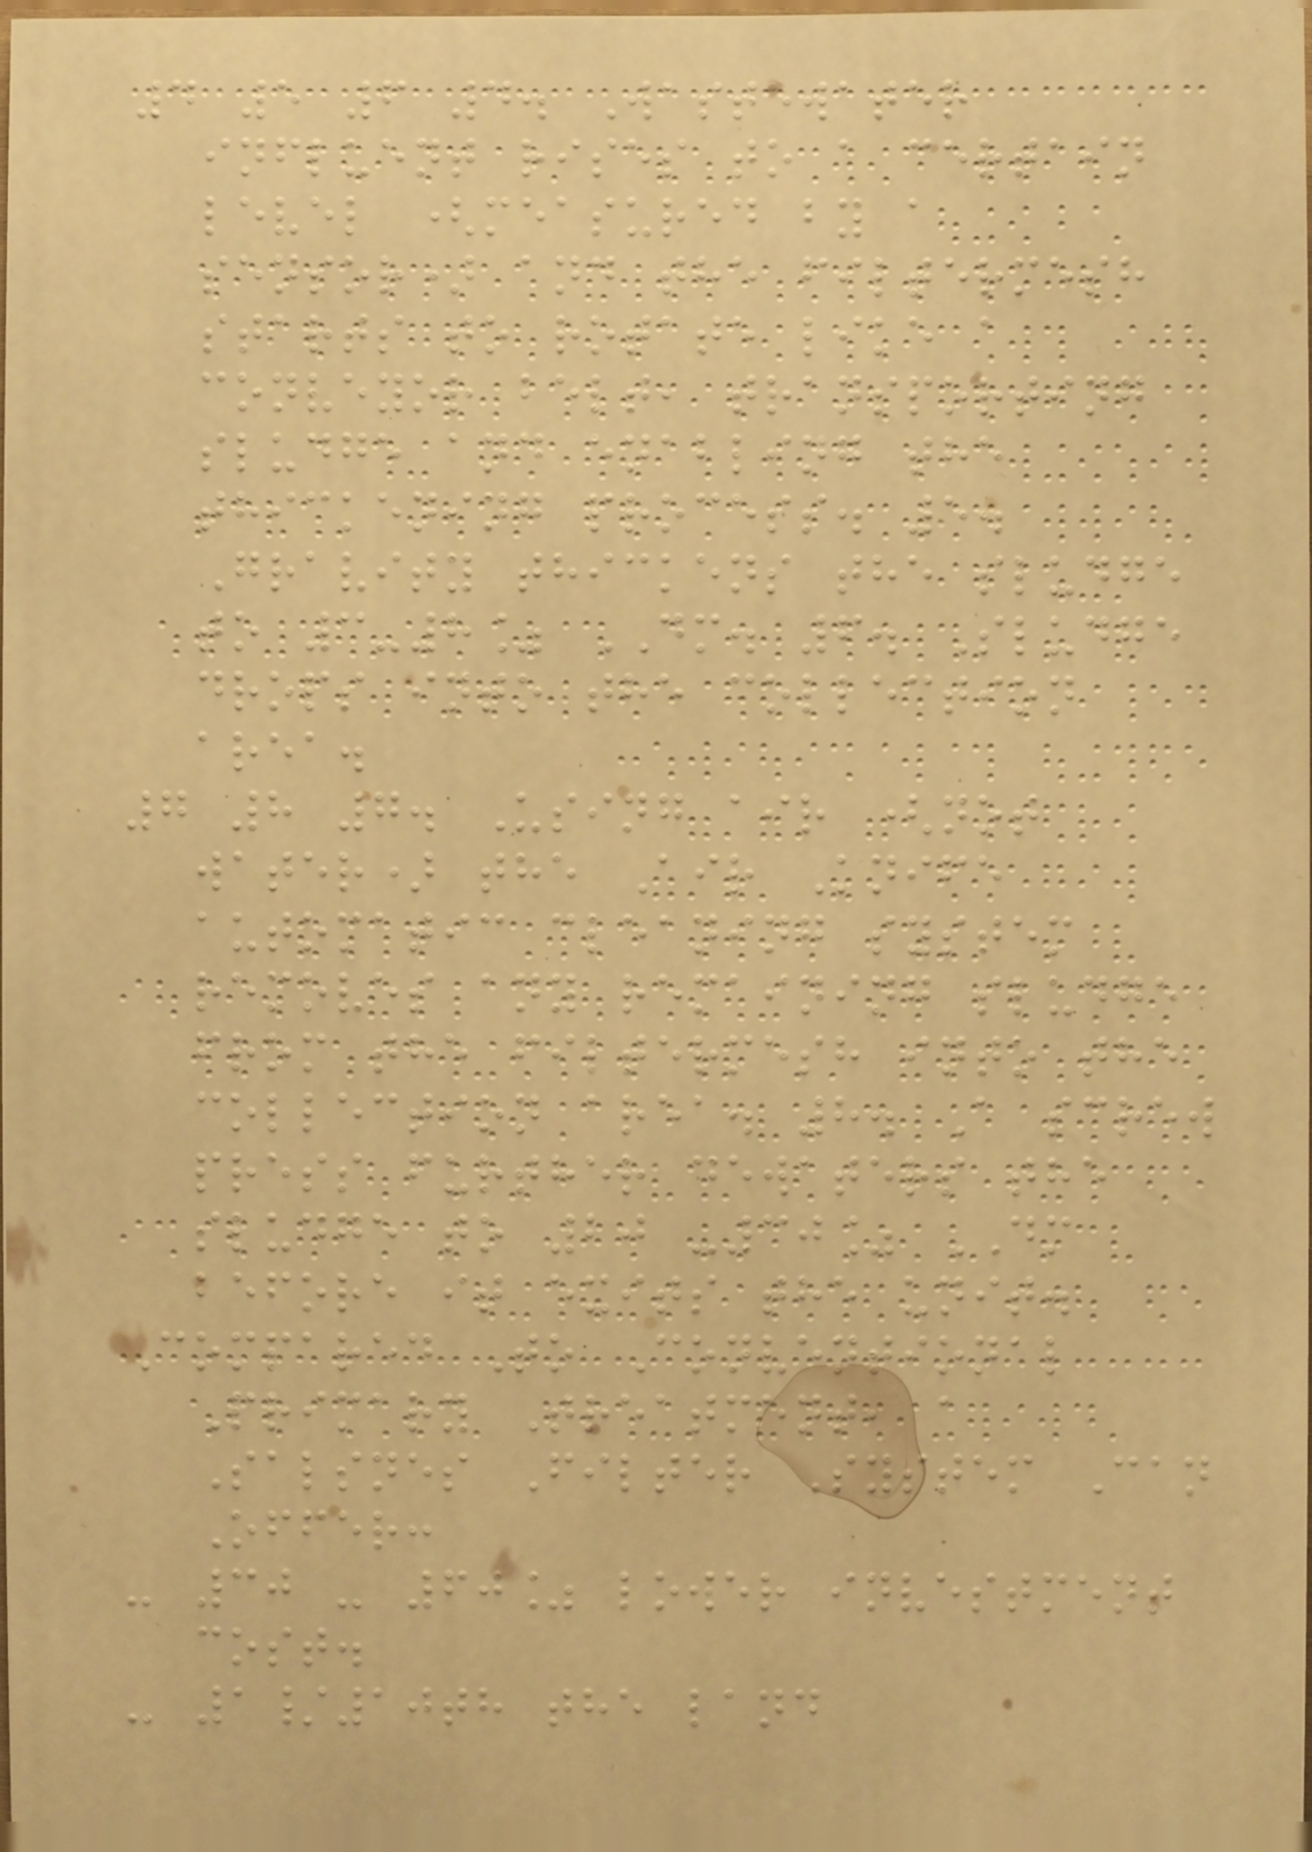4 5 6 4. Wastewater
influent rises to a certain
level (measured by a
sensor) and the filtermesh
starts to rotate like a
conveyor belt, transporting
sludge and enabling the
thickening process. 5.
Gravity thickens the sludge
to 3-8% DM. 6. Sludge
drops into the collection
area.
7 8 7. Using air (not
water) the Air Knife
automatic cleaning system
removes any remaining sludge
from the filtermesh into the
collection area. 8. A screw
press further dewaters the
sludge to 20 -30% DM
before it exits the unit.
Compared To Conventional
Primary Treatment, a
Salsnes Filter System Can
Offer:
- 30 - 60% lower investment
cost.
- 1/10th the land
